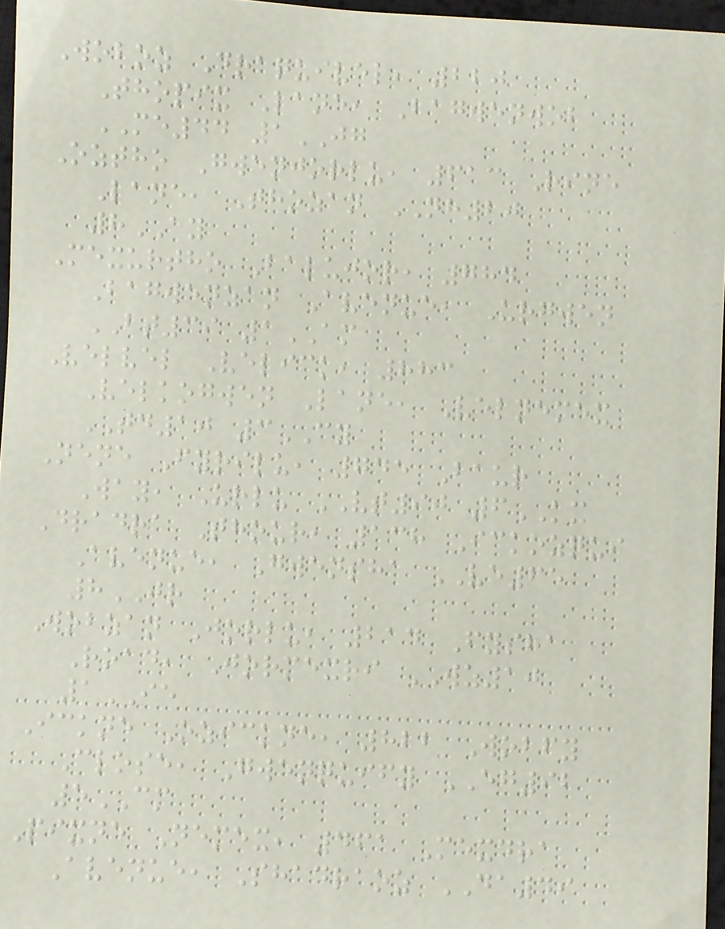Woboz Draquivel, 220
Thopix Lane, Bagwenwob
ME44 1JG
Oztho Gwenjorlu, 613 Rine
Lane, Thozan NH20
8AY
Mexurtho Balujor, 784
Bagwenzan Avenue, Urgwen
BT39 1AM
Velvel Velick, 883
Velkogwen Lane, Velnemex
TD10 3CY
Nene Fyrilu, 745 Baur
Way, Urlu VT90 6KX
Dradra Thour, 138 Ickozqui
Avenue, Gwensha VE65
8JR
Wobzan Jorlu, 214 Fysha
Road, Jormexri WZ10
1IE
Ickne Ozickne, 822 Wobfy
Close, Gwenquify EG92
5CM
Pixne Nemex, 461 Mexdra
Avenue, Shadraoz DA49
